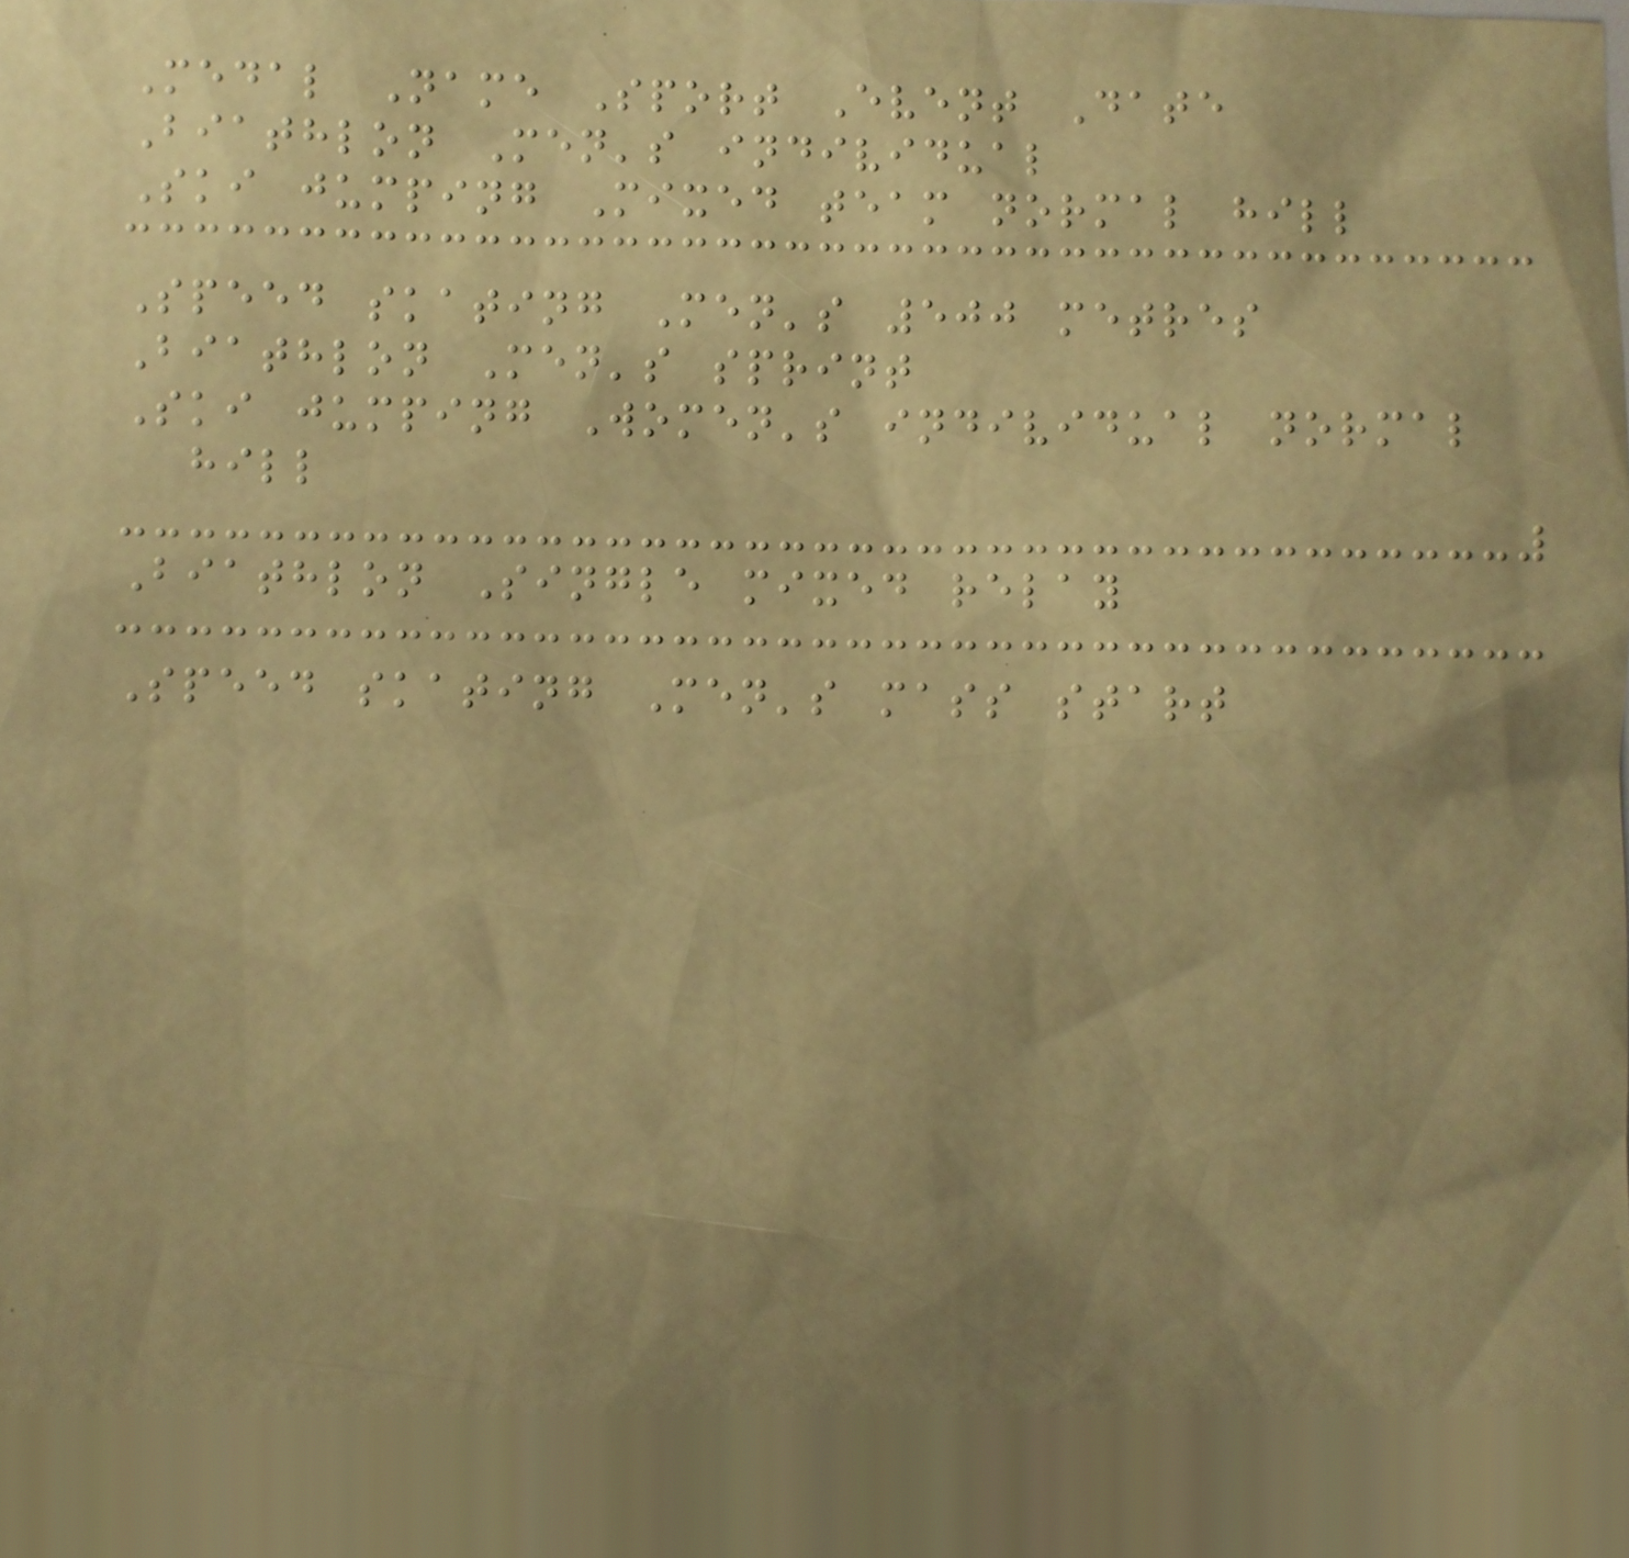Medal Name Sport Event Date
Biathlon Men's individual
Ski jumping Mixed team normal hill
Speed skating Men's 500 metres
Biathlon Men's sprint
Ski jumping Women's individual normal
hill
Biathlon Single mixed relay
Speed skating Men's mass start
